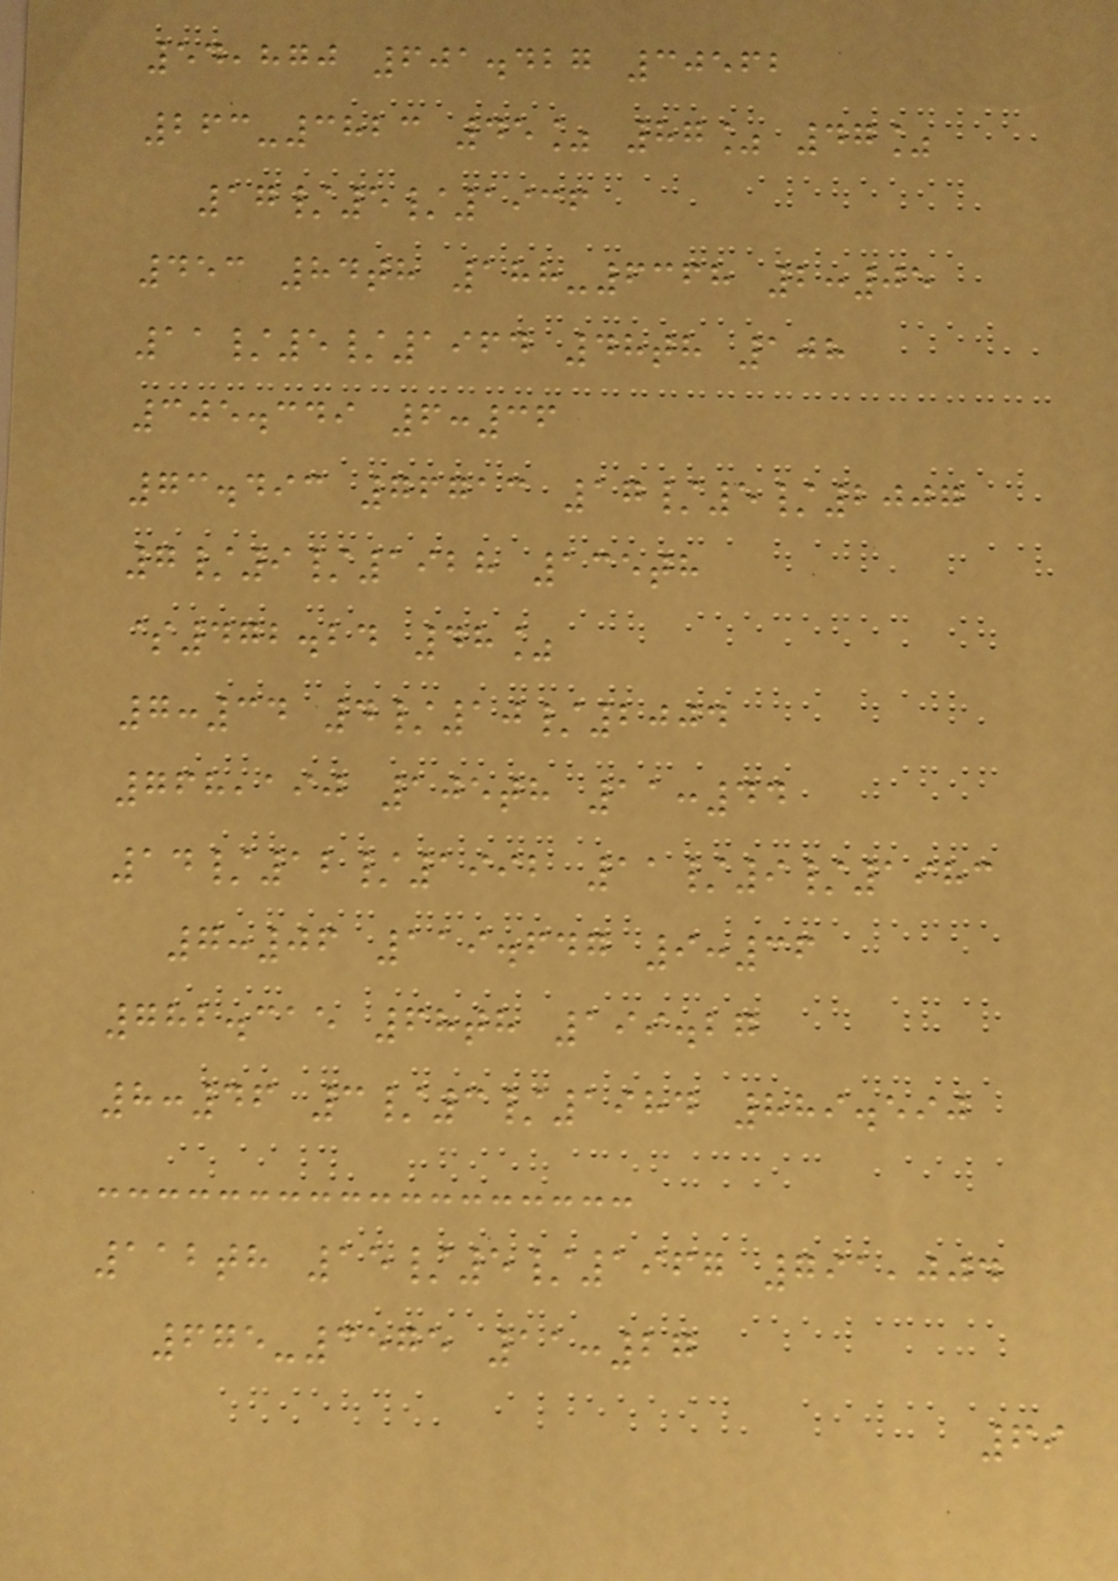54,870 601.427 30562
263-3823 45% 87% 47%
17/5/1936
453 84th 188-6368 2:05
11/5/1964 48th 108
305.349 6:36
73.493 76713 17/5/2007
7/9/1928 135th
$472.24 48%
7:34 4/10/2004
768,190 105th 11:44
14/12/1992 11/9/1983
7:06 119.647 9:36
782.315 68th 199.27
8:46 3/3/1984 889.590
112th 15/5/1967 791,004
675-3575 11:27
69
